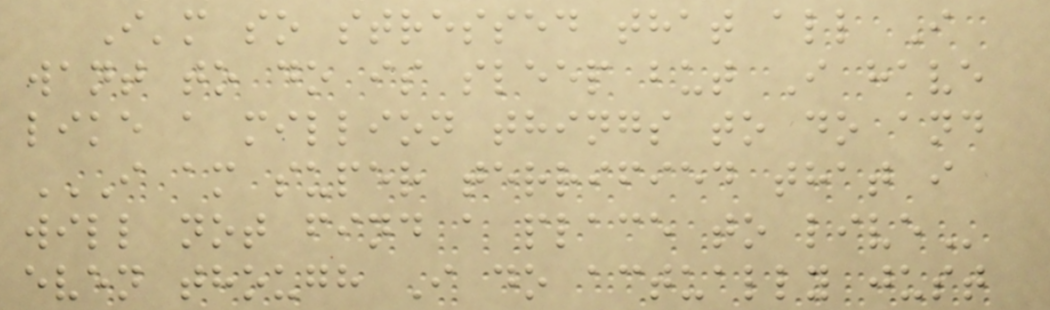I'm so stressed that all I
want to do is sleep but I have
like a million things to do and
I AM SUPER TERRIFIED THAT I
WILL NOT FIND A PLACE TO LIVE
even though I do actually just
